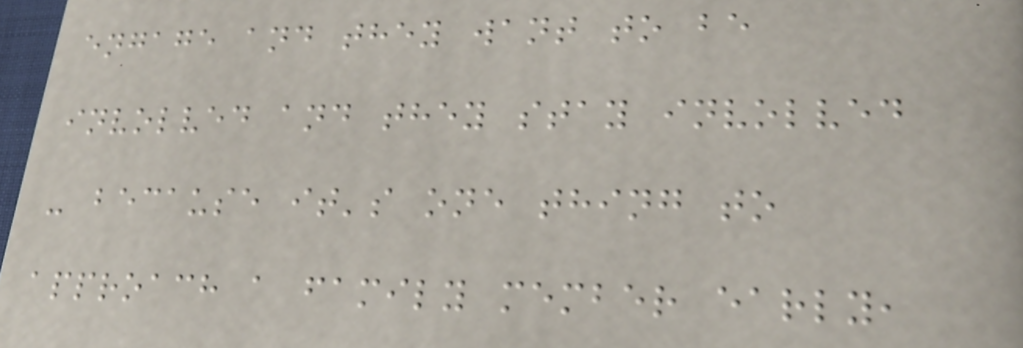engage and they want to be
involved and they stay involved
- because it's one thing to
approach a family member early,
